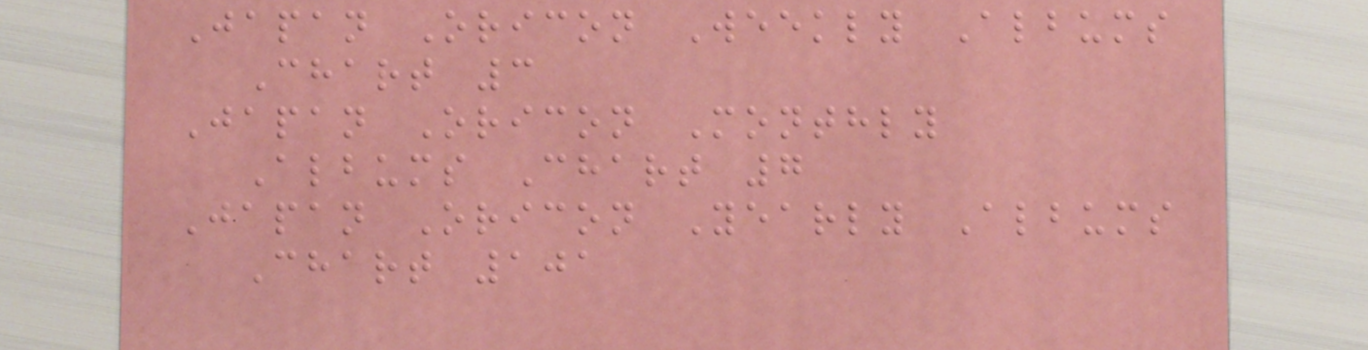Japan Oricon Weekly Albums
Chart 3
Japan Oricon Monthly
Albums Chart 7
Japan Oricon Yearly Albums
Chart 101
